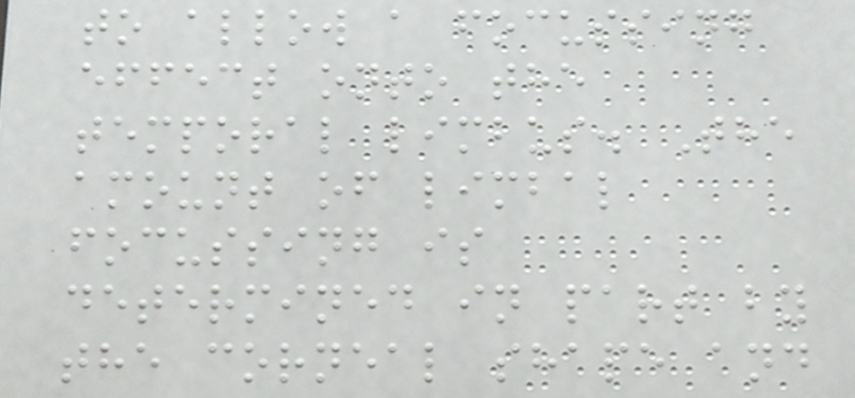to allow a focussing
effect onto the
temporal limbus. The
amount of limbal
focussing is
determined in part by
the corneal shape and
